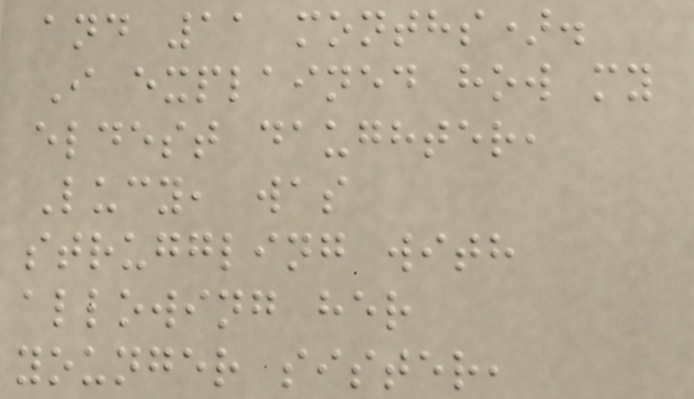and 11 months).
I explained how my
eldest daughter,
Lucy, was
struggling with
allowing her
younger sister,
